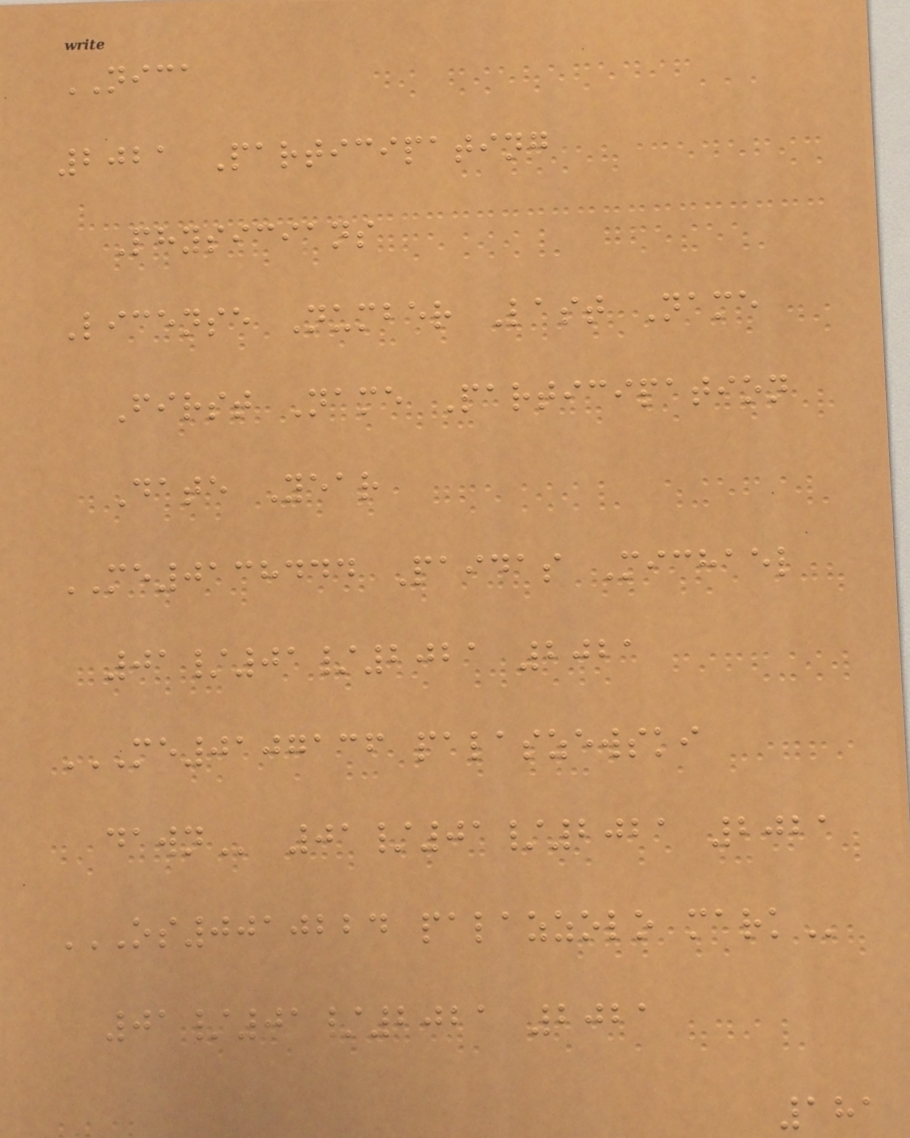NICA
2021 Participating
Physicians
License Number Last Name
First Name Participation
Date Year
ME0138444 Paidas Michael
01/01/2021 2021
ME0107136 PALASZEWSKI
DAWN 01/01/2021 2021
OS0010224 PALAZZOLO MARK
01/01/2021 2021
181
